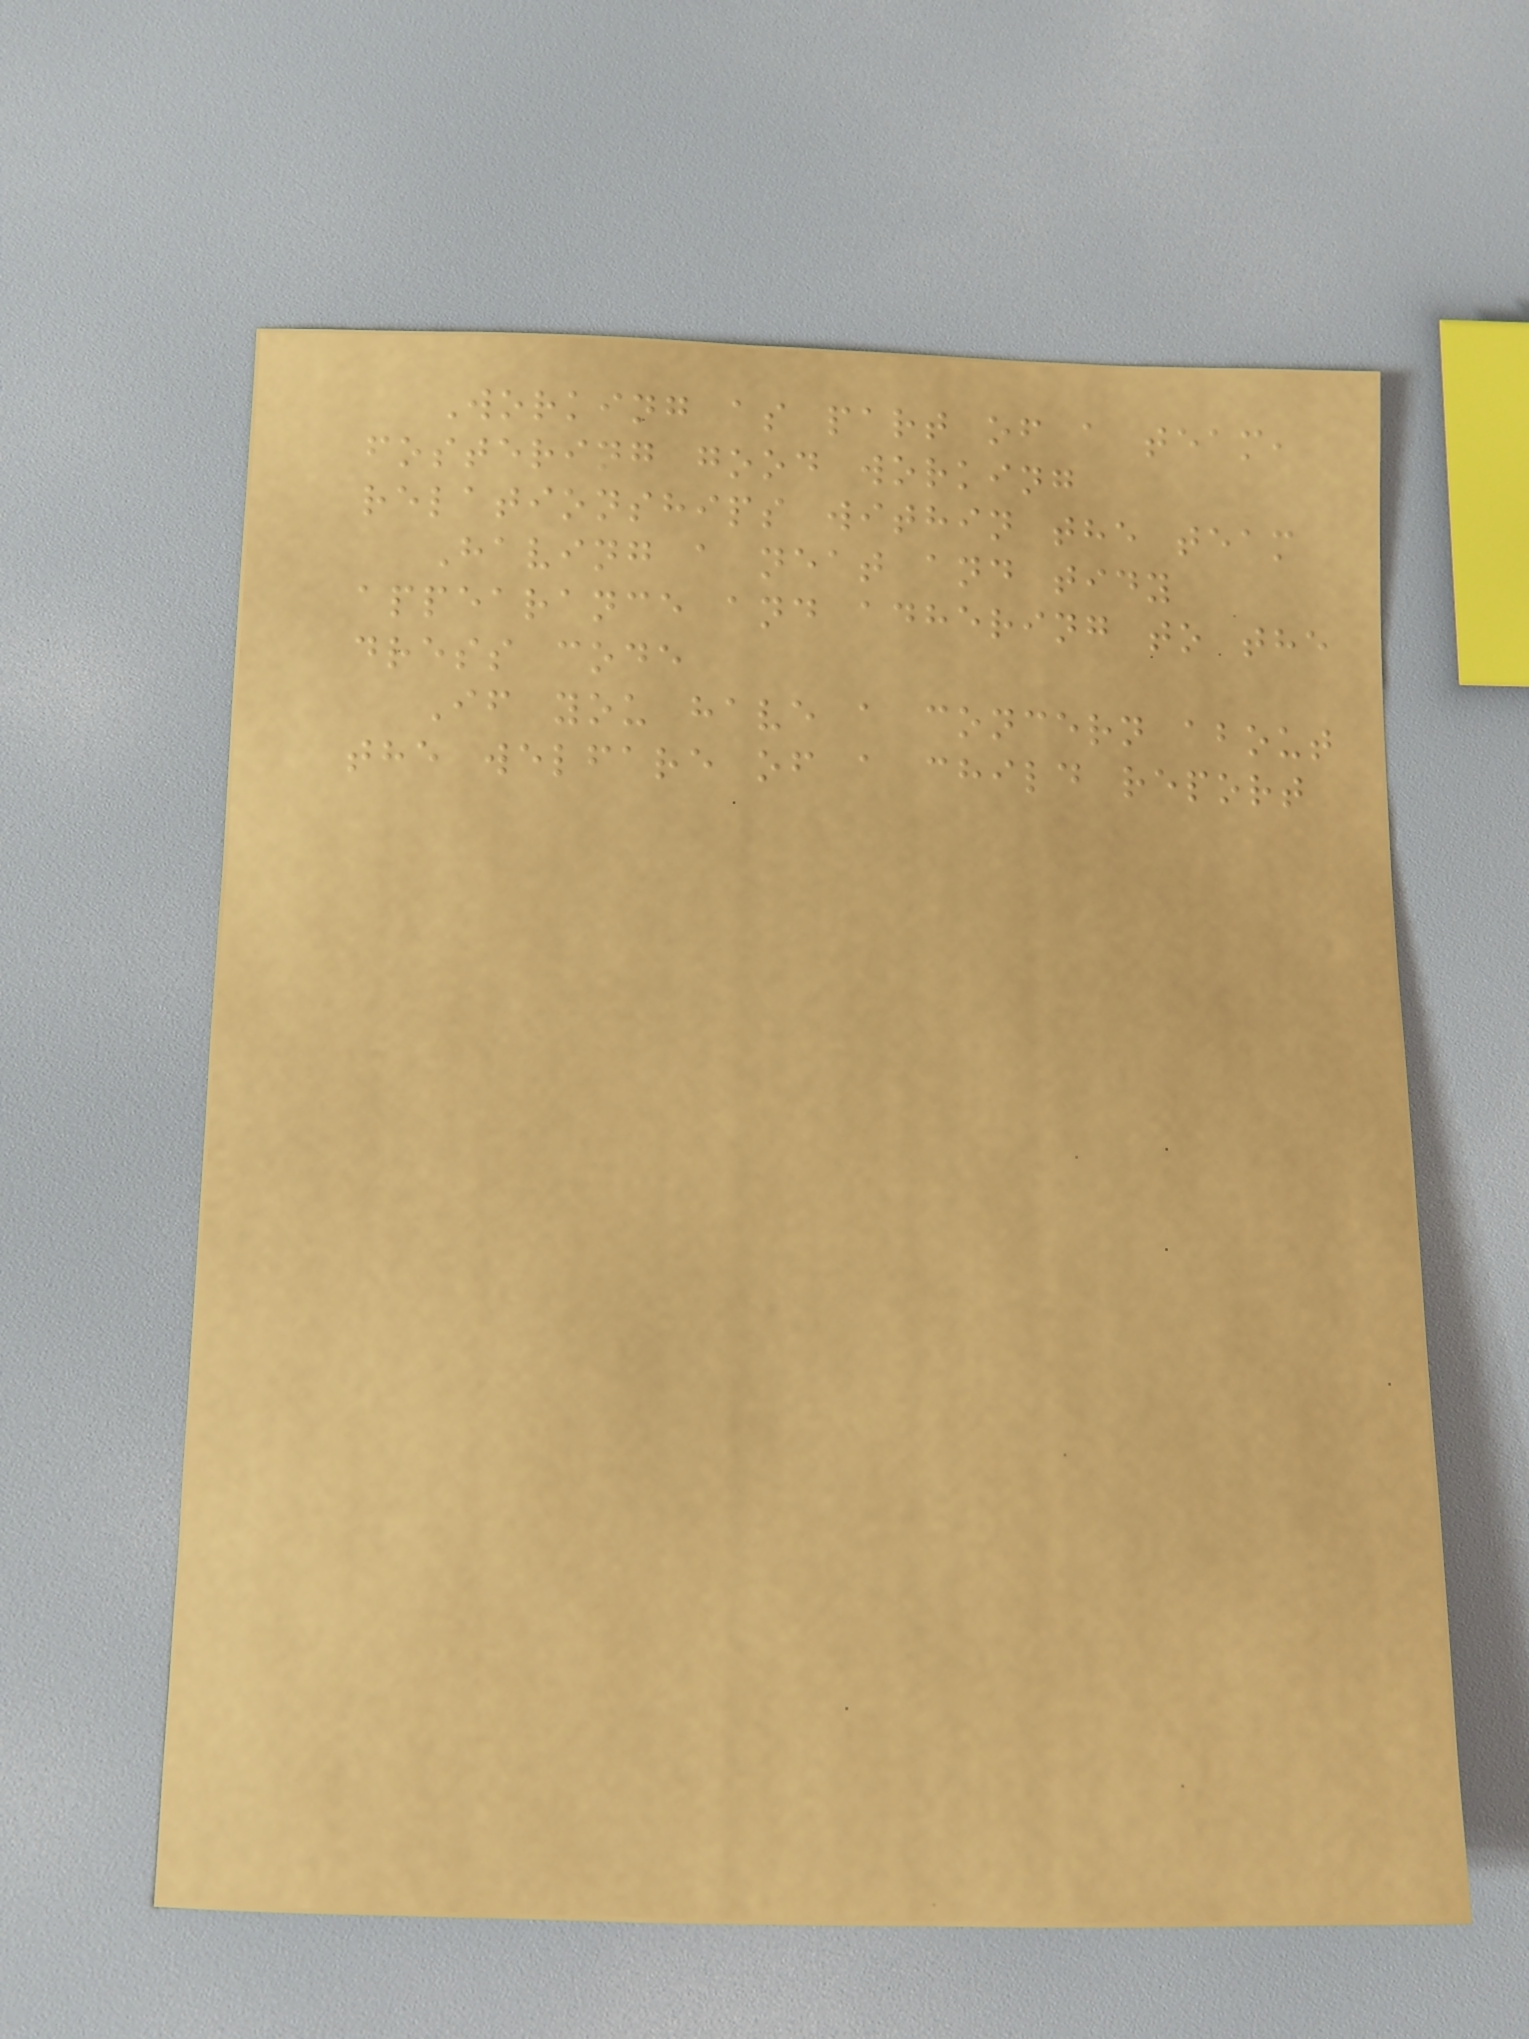Working as part of a team,
fostering good working
relationships within the team
Having a neat and tidy
appearance and adhering to the
dress code
If you have a concern about
the welfare of a child report
